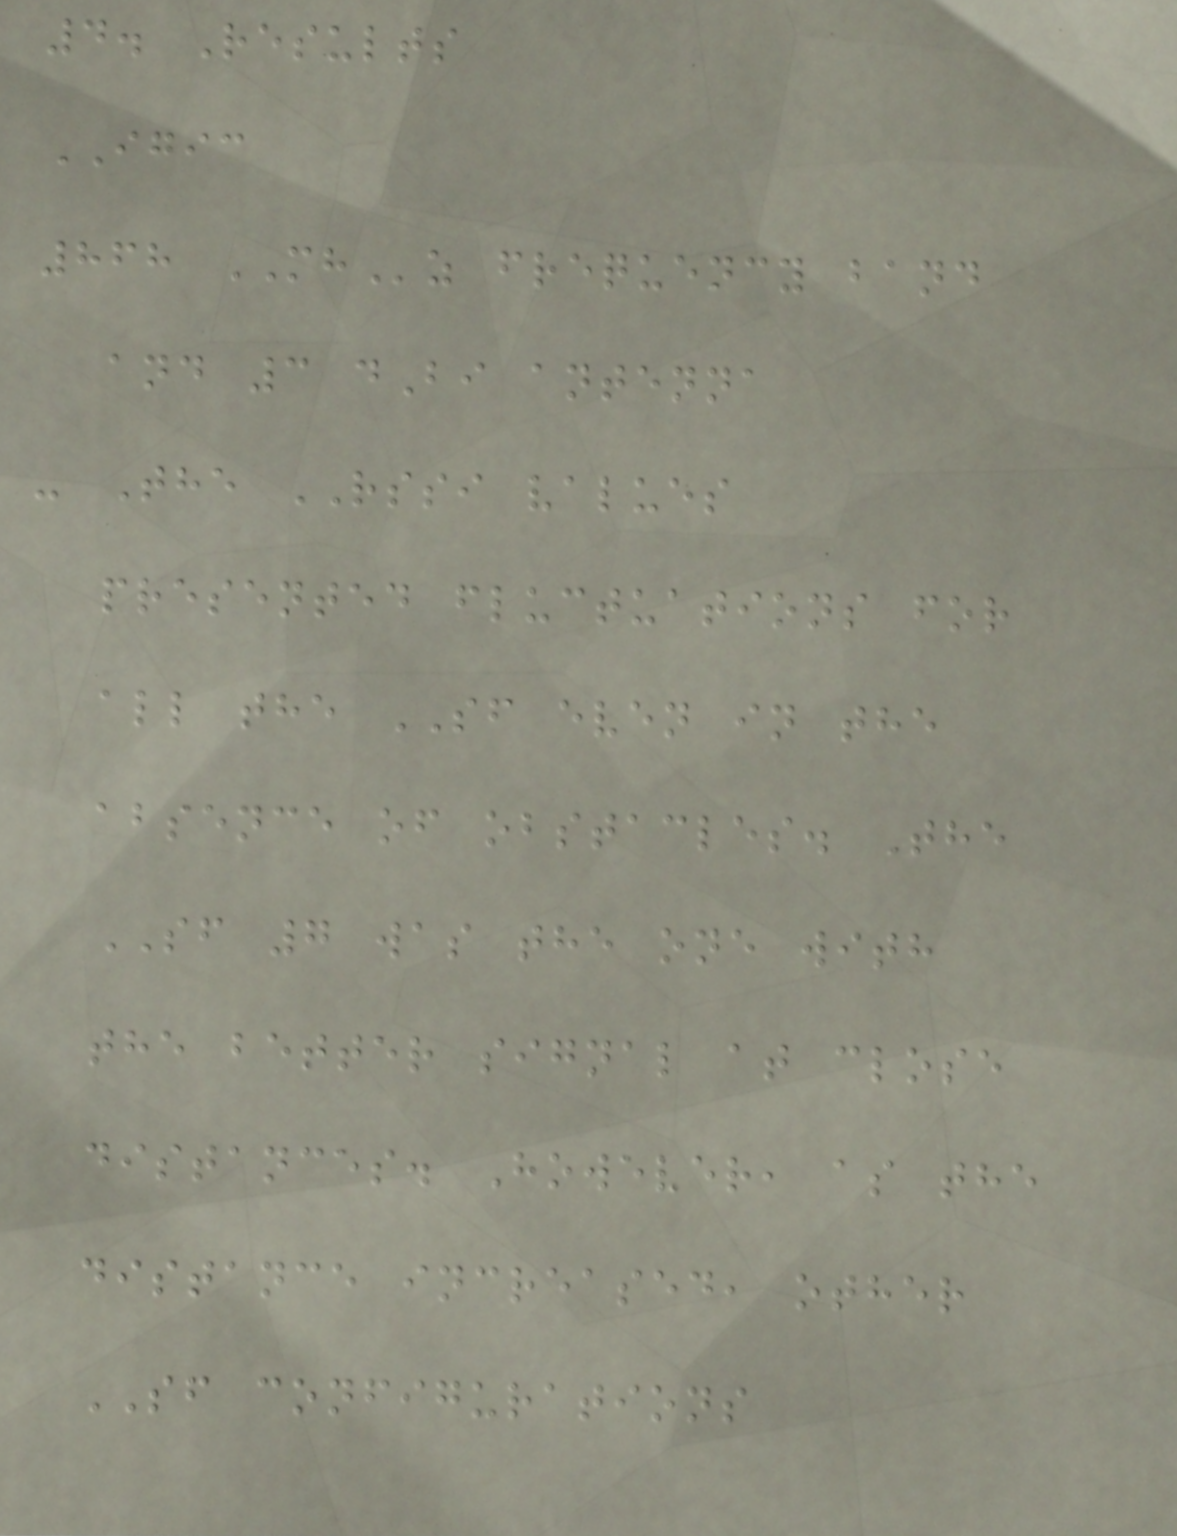4. Results
IGIC
868 MHz frequency band
and 3 dBi antenna
- The RSSI values
presented fluctuations for
all the SF even in the
absence of obstacles. The
SF 7 was the one with
the better signal at close
distances. However, as the
distance increased, other
SF configurations
